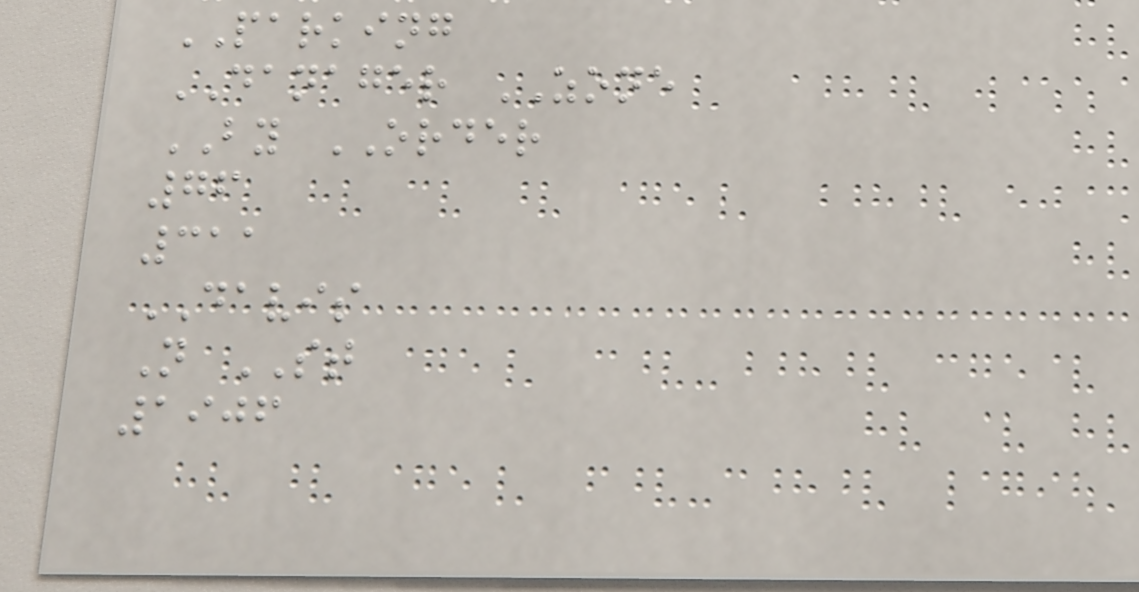PARKING
DANAGER ZONE
BY ORDER
76
311
DAVIS
N ST
1906
